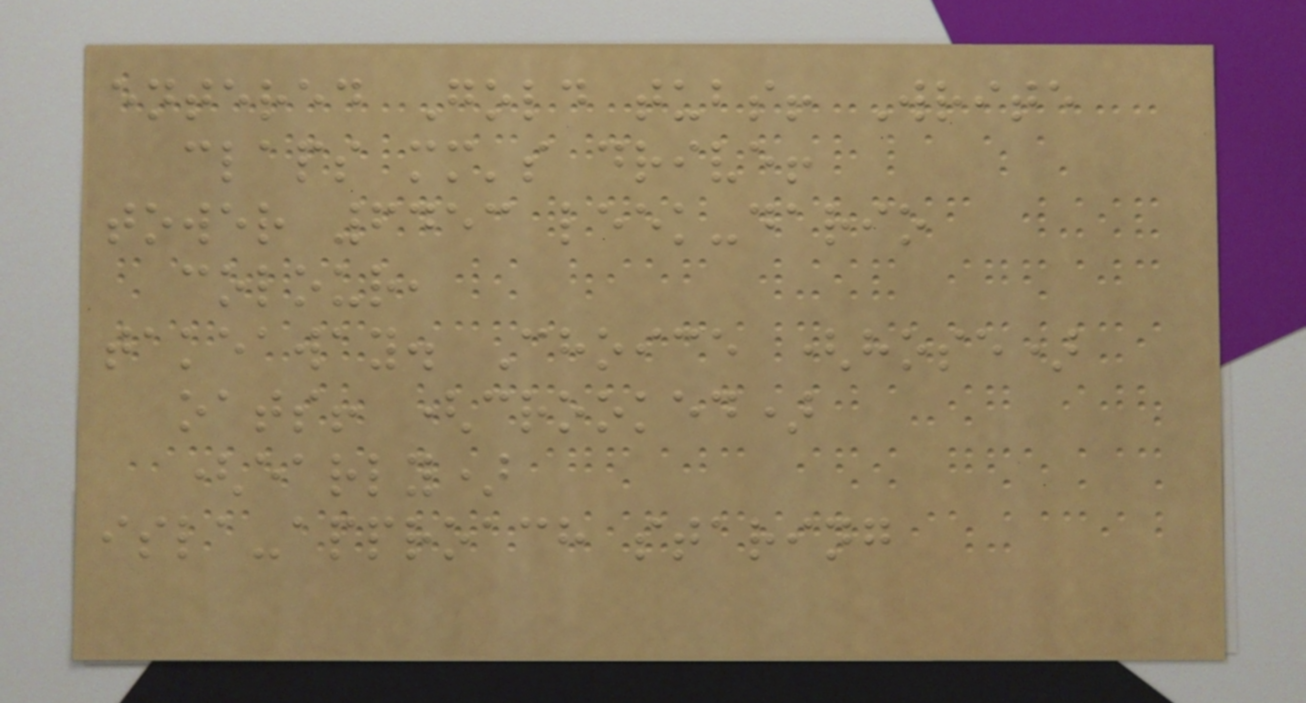entered Gold tubs! Write
claps mm's drive!
tower 6453 leek-dario
colour,
takeaway. Choice (hose)
oats! (crooked)
(early)
isla-approach staring
